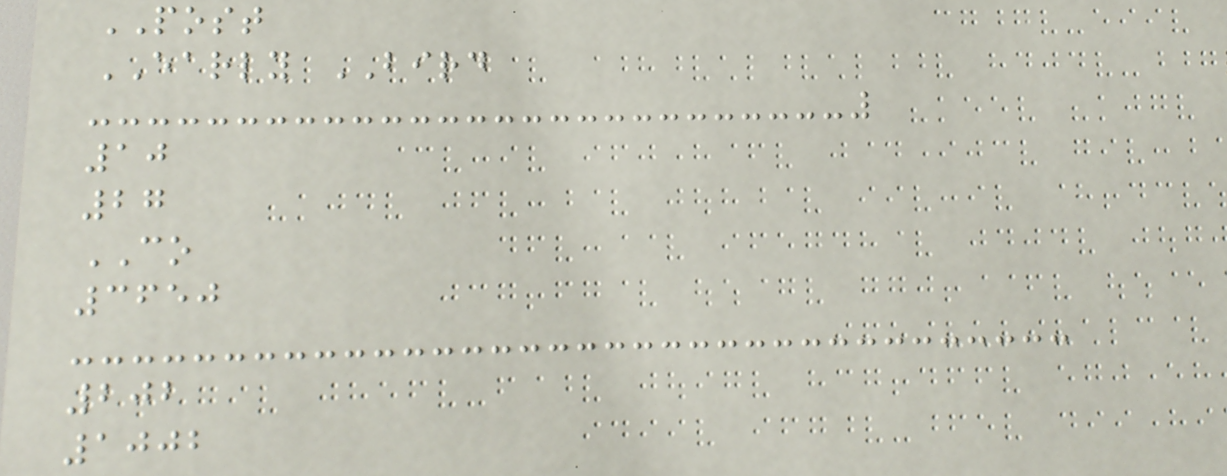POST
EARLY BIRD
10
27
CO
3650
202
1002
